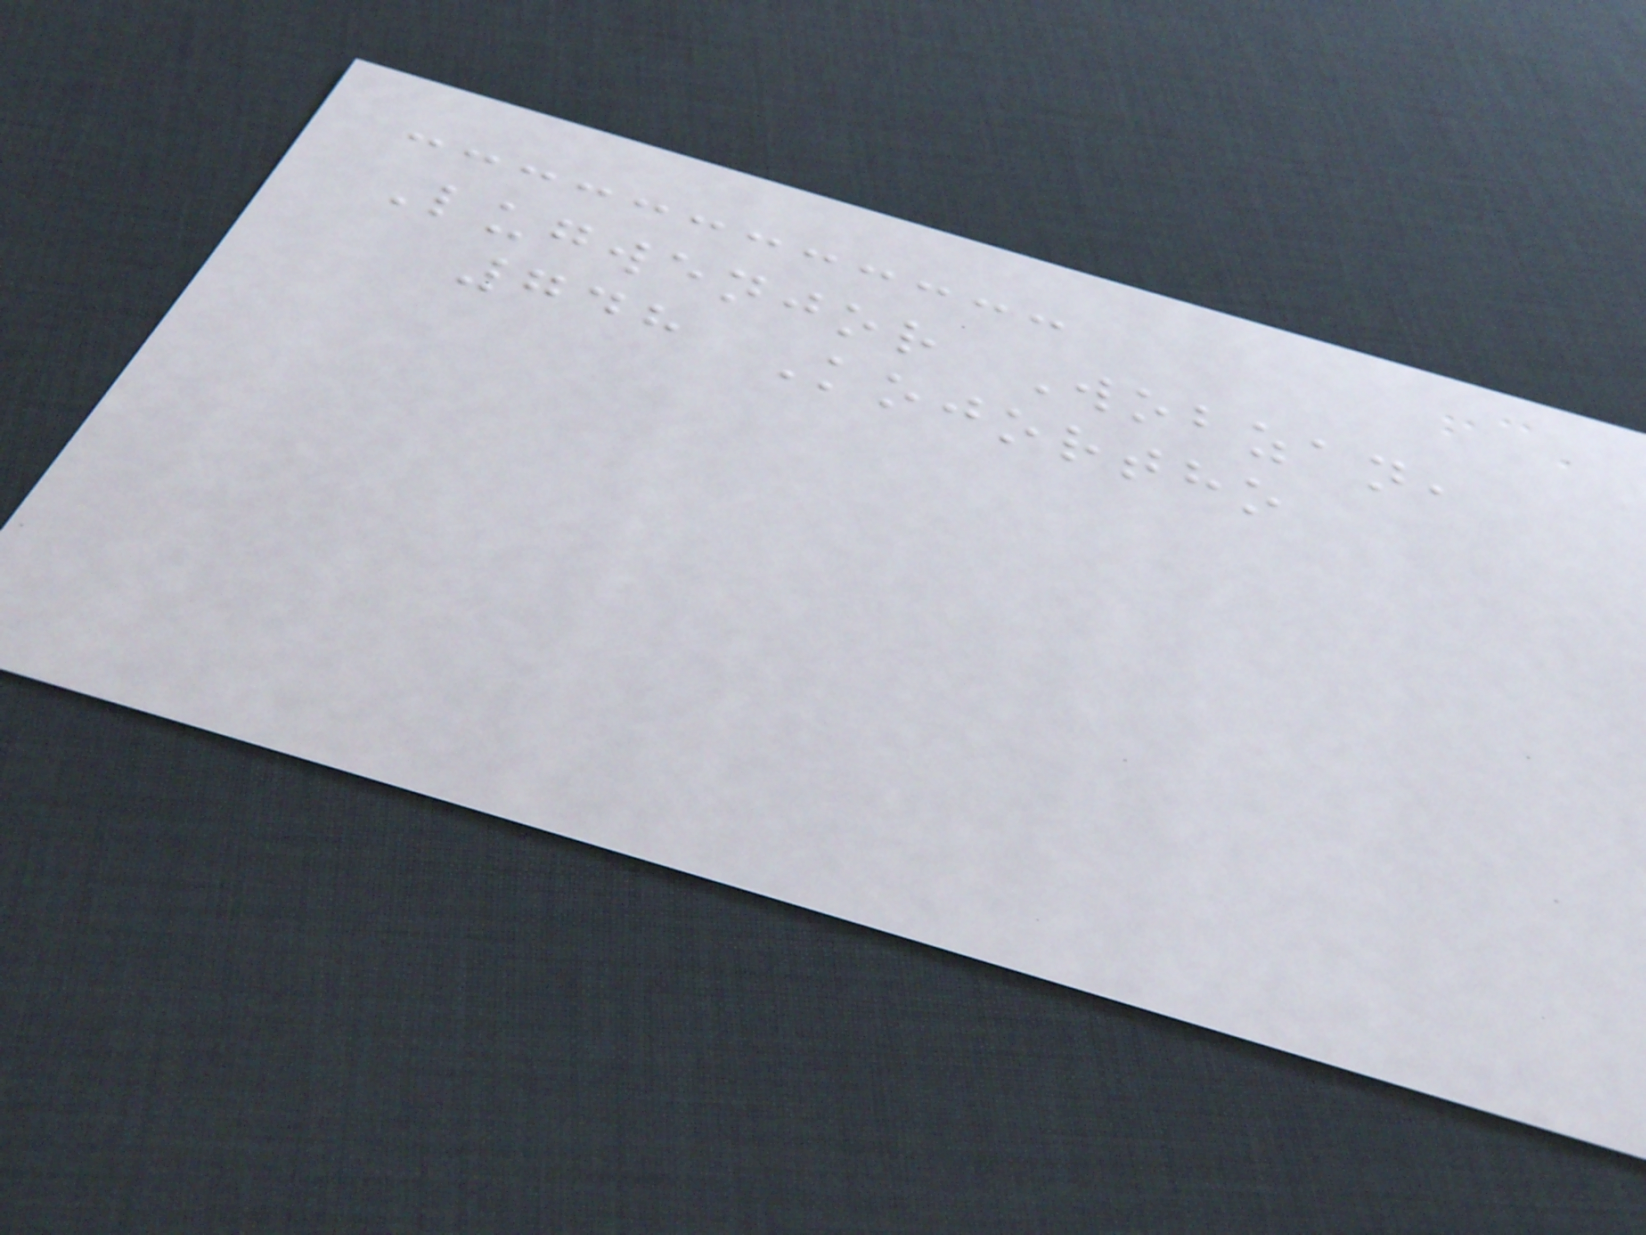Lugwenjor Wobzan,
748 Kojortho
